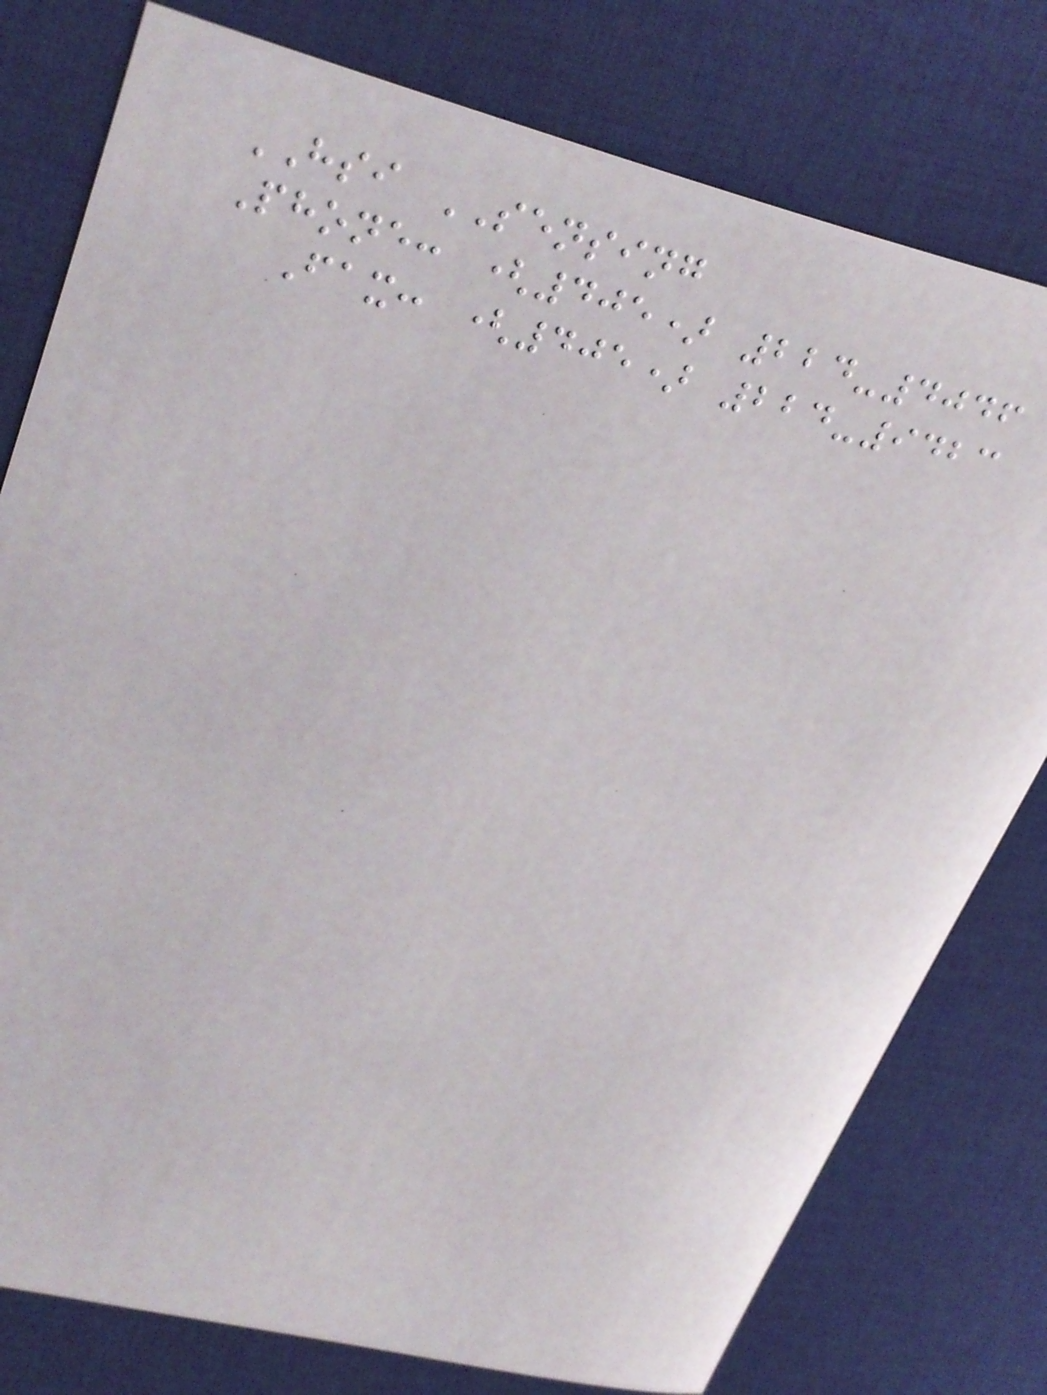HSI SENSING
Phone: (405) 224-4046
Fax: (405) 224-9423
